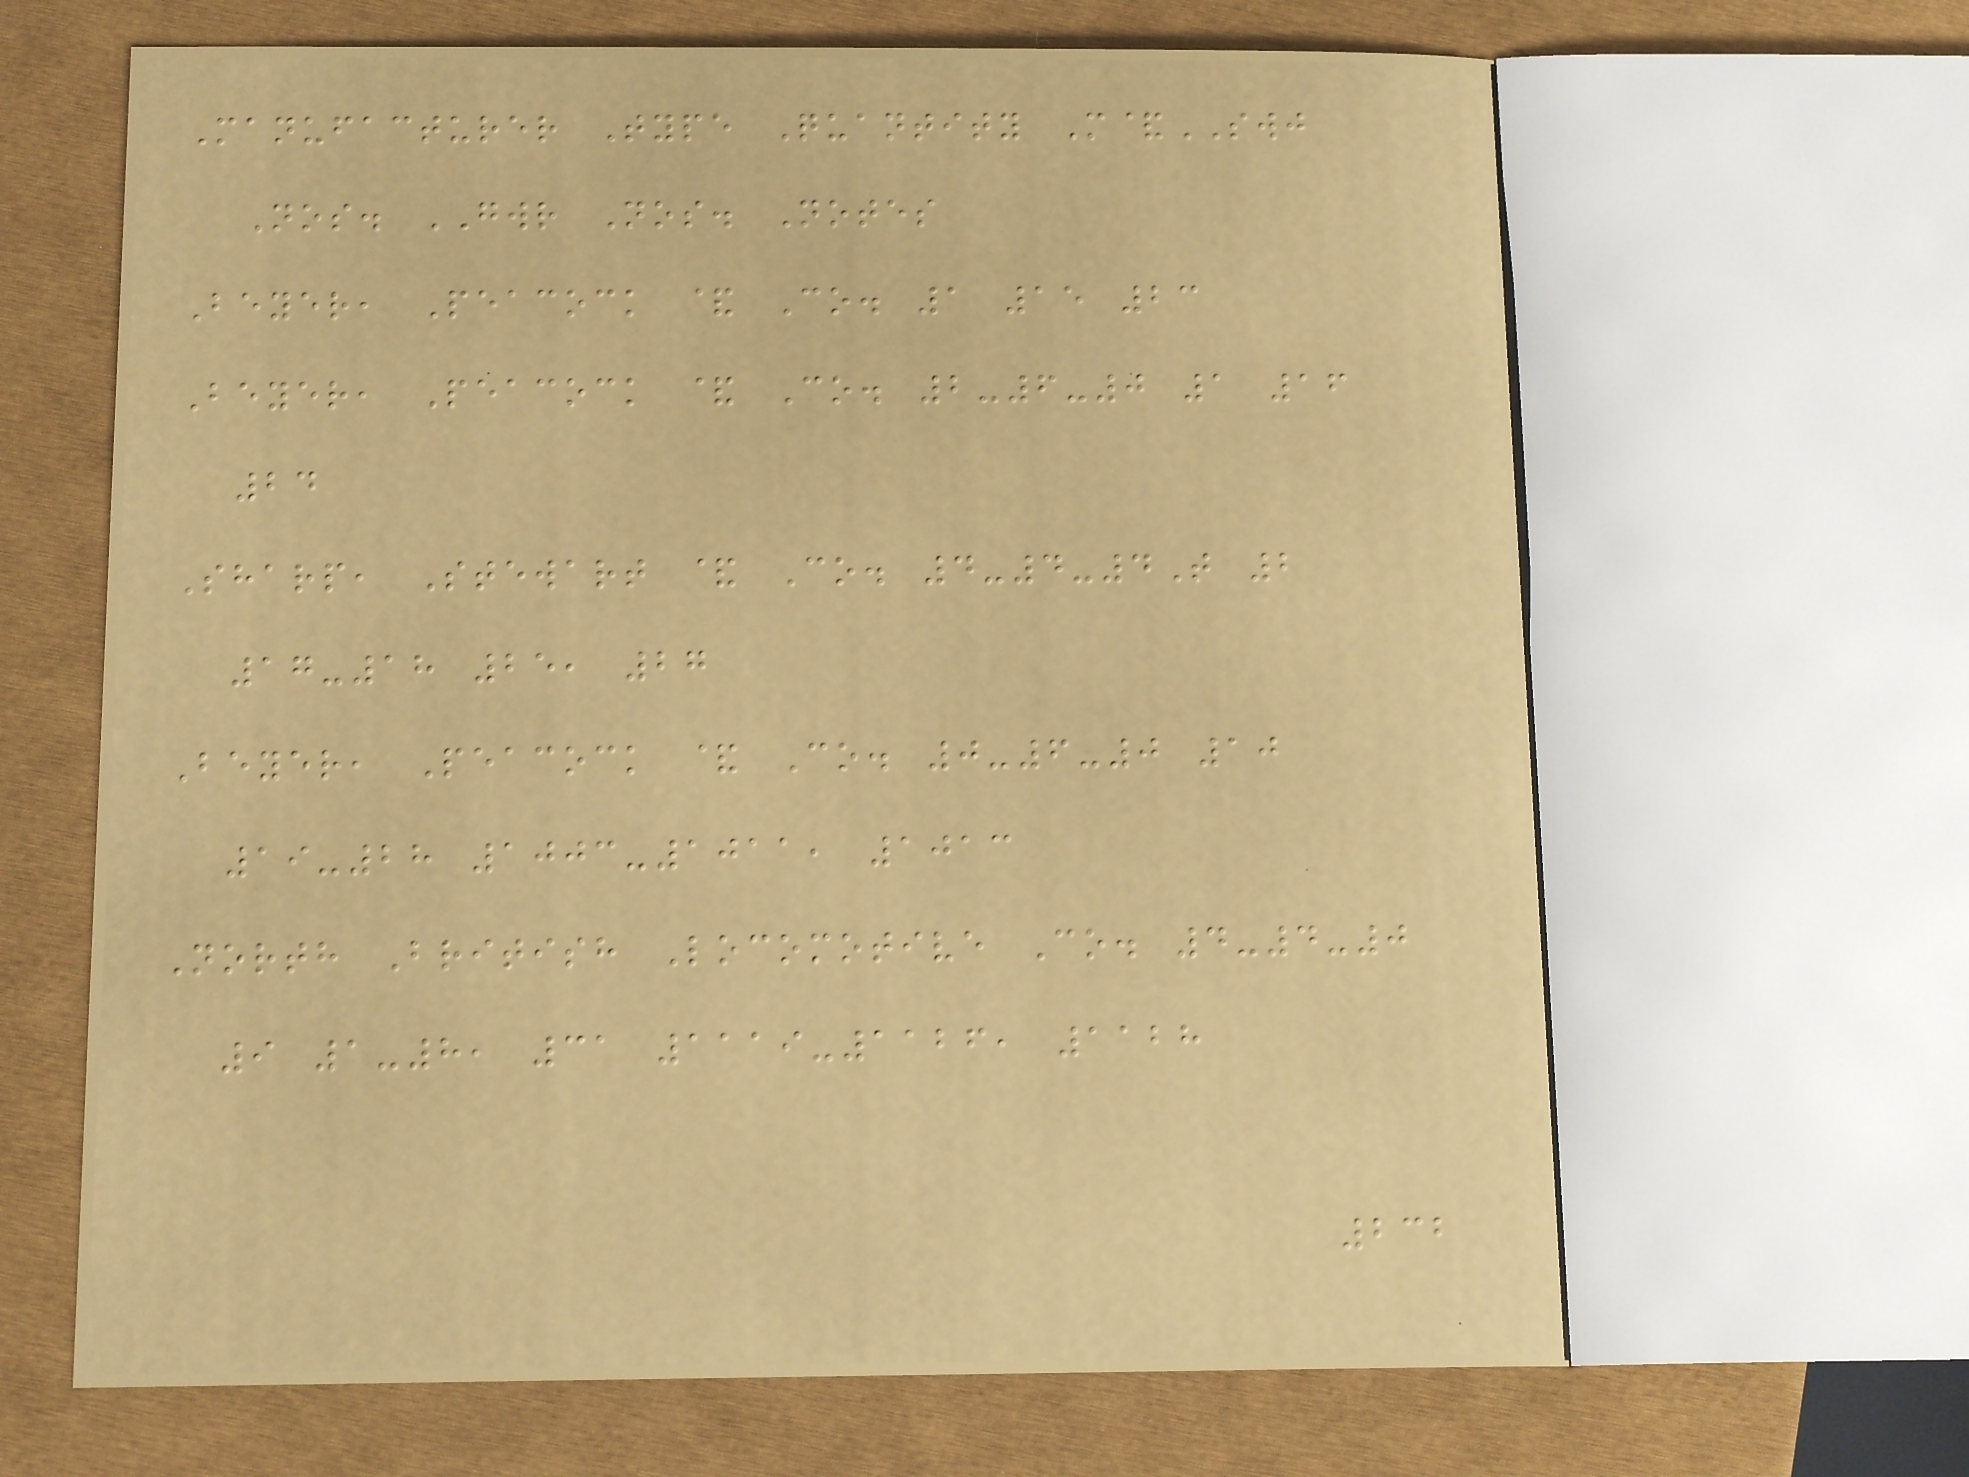Manufacturer Type Quantity M&SWJ
Nos. GWR Nos. Notes
Beyer, Peacock & Co. 1 15 23
Beyer, Peacock & Co. 2-6-0 1 16
24
Sharp, Stewart & Co. 4-4-4T 2
17-18 25, 27
Beyer, Peacock & Co. 0-6-0 10
19-28 1003-1011, 1013
North British Locomotive Co. 4-4-0
9 1-8, 31 1119-1126, 1128
232
